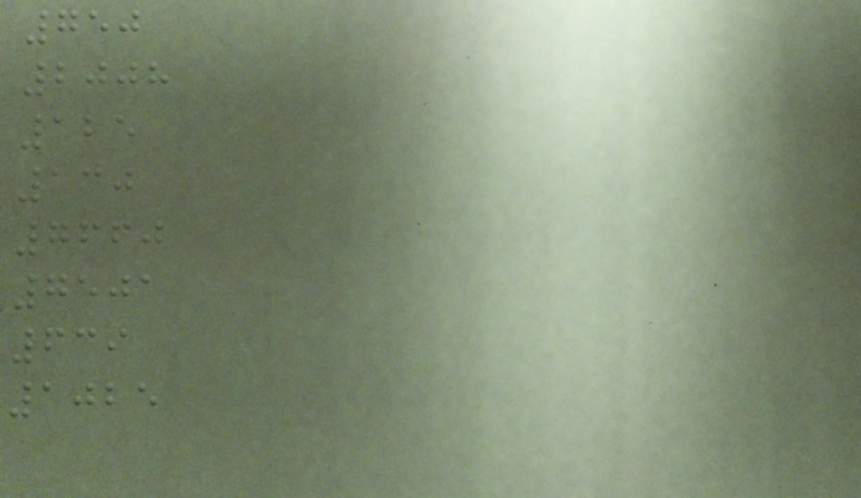750
2008
125
130
7660
7501
639
1025
